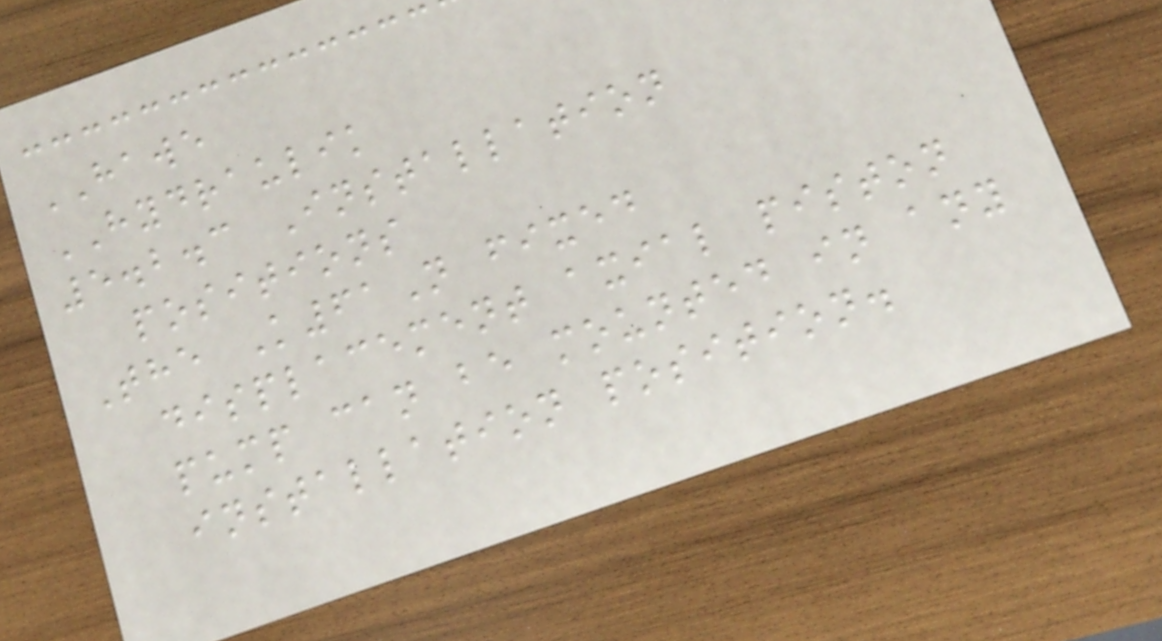HAWE
HYDRAULIK
5.2.3 Installation
positions
The K61N fixed
displacement axial piston
pump can be mounted in any
installation position.
